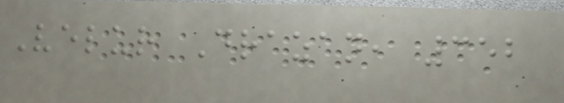Velur Drazan, 352
